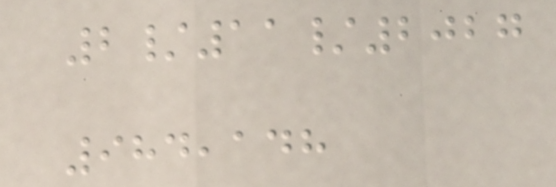2/11/2027
984,148
